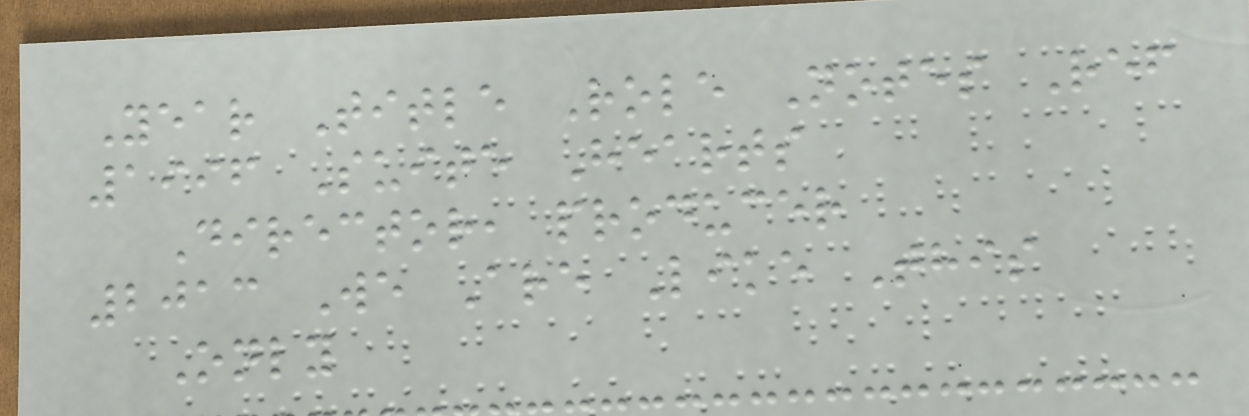Year Title Role Notes Ref
1996 Suite Hearts
Director, producer
2013 We Are Like This
Only
